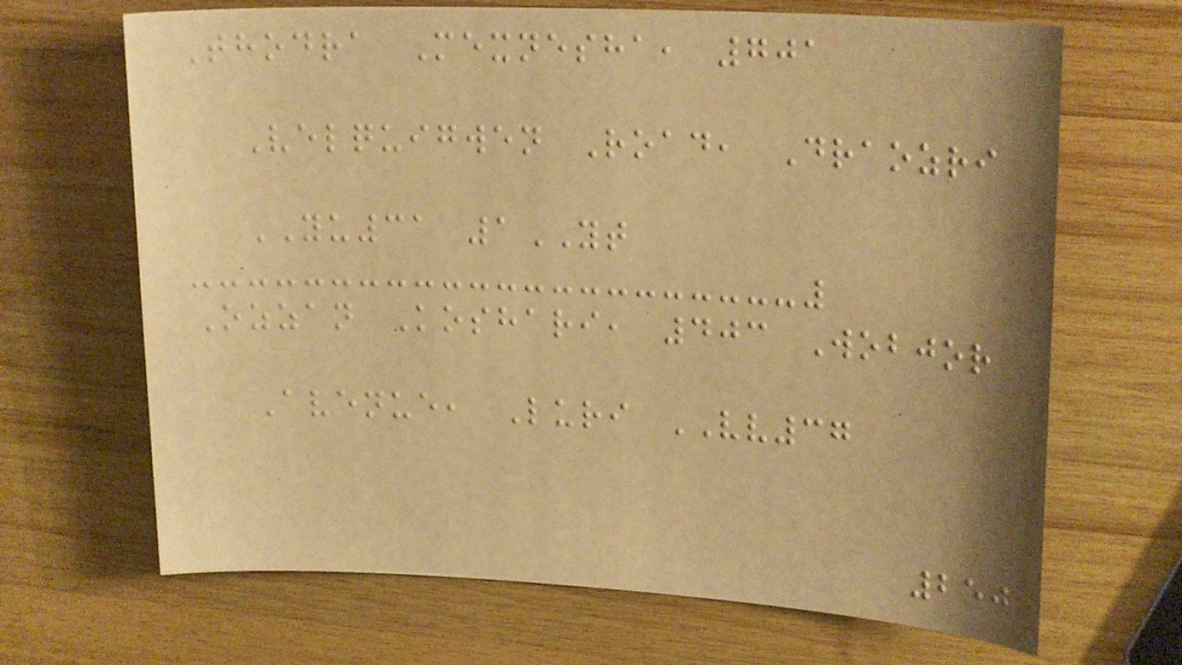Thodra Mexnesha, 701
Velquigwen Road, Draozri
YU31 1YT
Ozzan Koshari, 403 Wobjor
Avenue, Luri VV37
250
